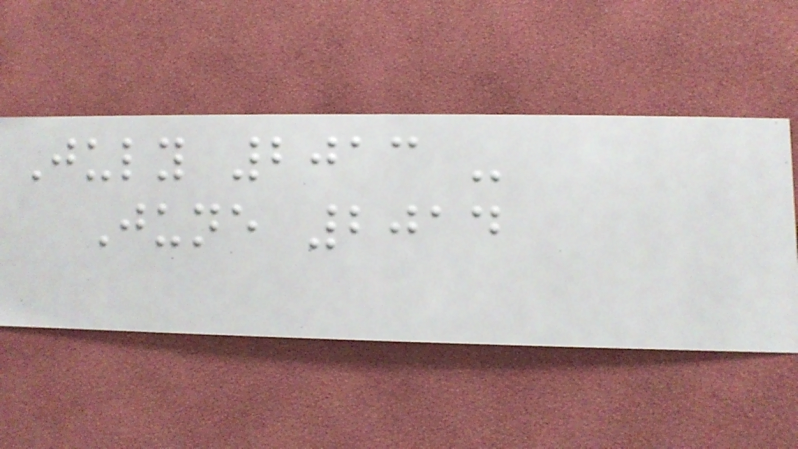July 2013 -
June 2014
